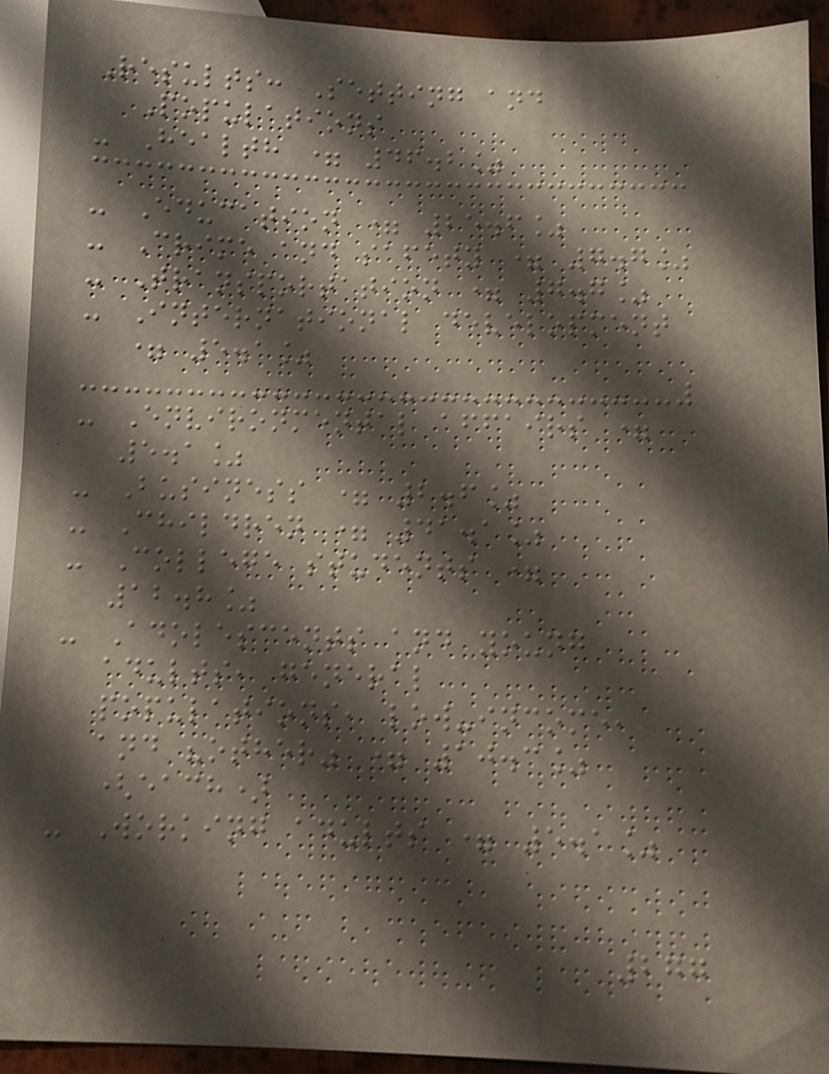Results: Setting and
Populations
- Health = 46.2%
- Education = 25.6%
- Crime and safety = 7.7%
- Transportation = 7.7%
- International development
= 5.1%
- Environmental affairs =
5.1%
- Business = 2.6%
- Children = 41.1%
- College students =
12.8%
- Adolescents and young
adults, general
populations, low-income,
and "other" = 10.3%
(each)
- Working adults = 5.1%
277
